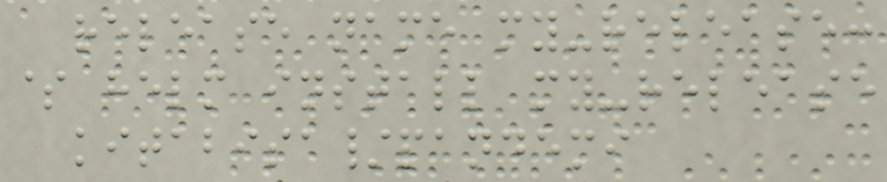release name my-release:
$ helm install my-release
kitabisa/pandemi
